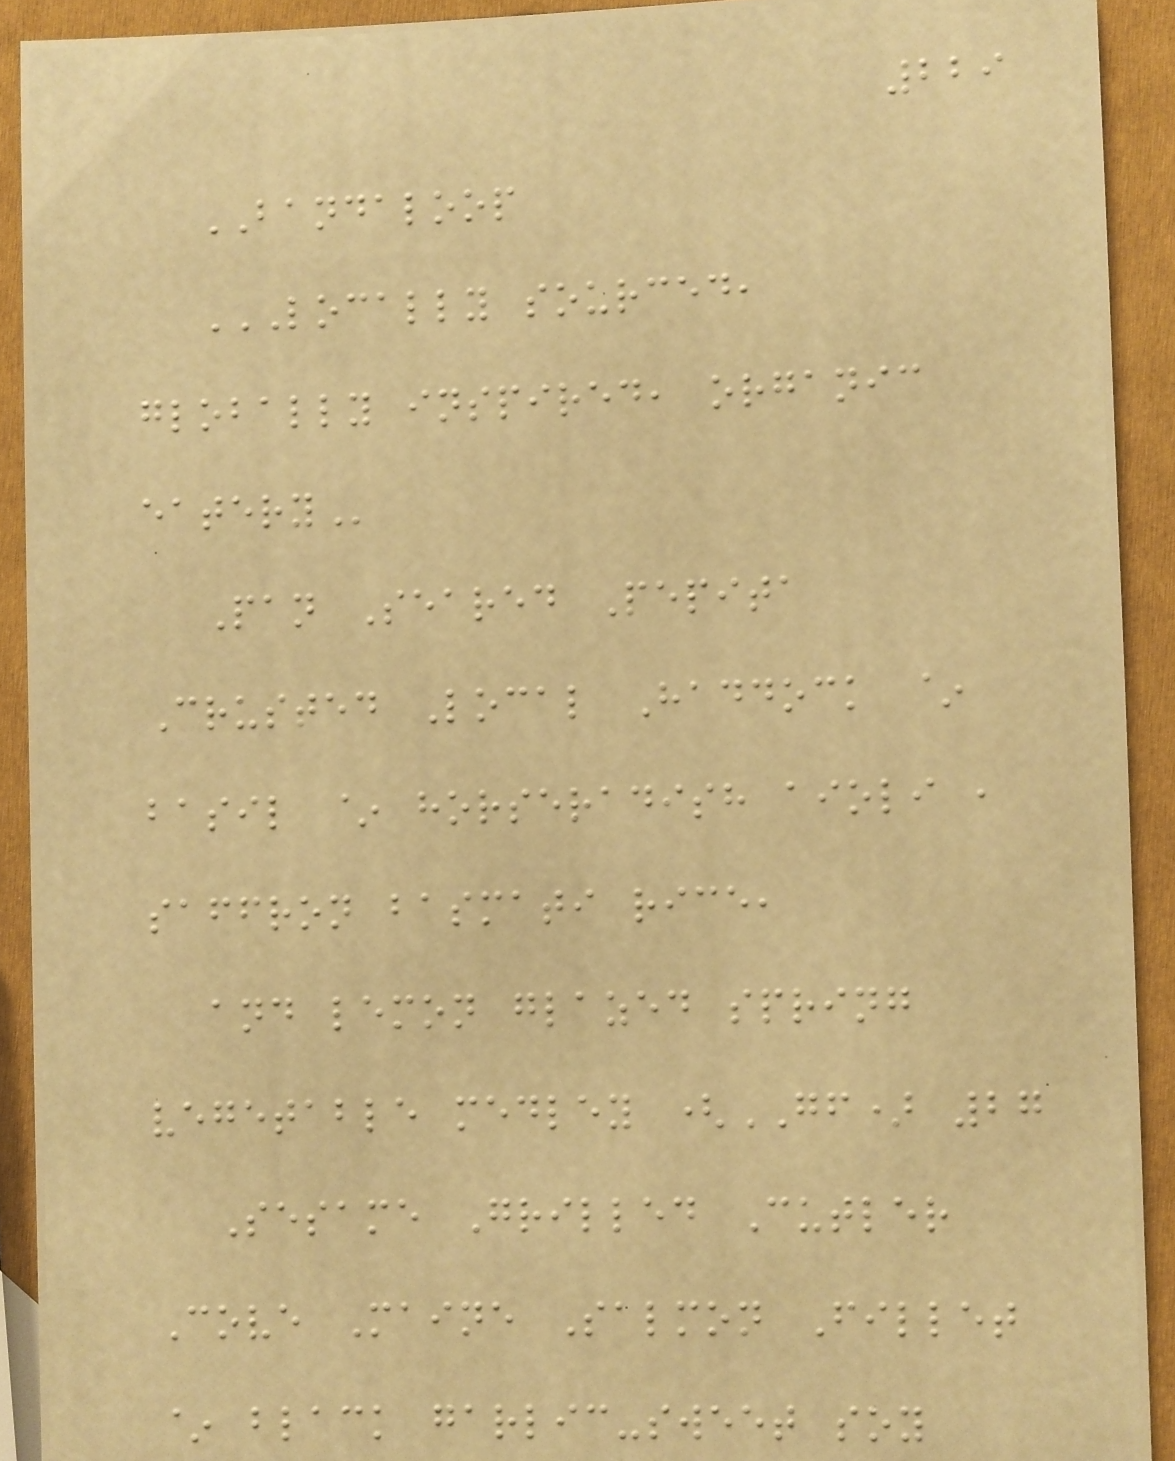229
BANDALOOP
LOCALLY SOURCED,
GLOBALLY INSPIRED, ORGANIC
EATERY
Pan Seared Pepita
Crusted Local Haddock ~
basil ~ horseradish aioli ,
saffron basmati rice,
and lemon glazed spring
vegetable medley (GF) 27
Sesame Grilled Cutler
Cove Maine Salmon Fillet
~ black garlic-sweet soy
